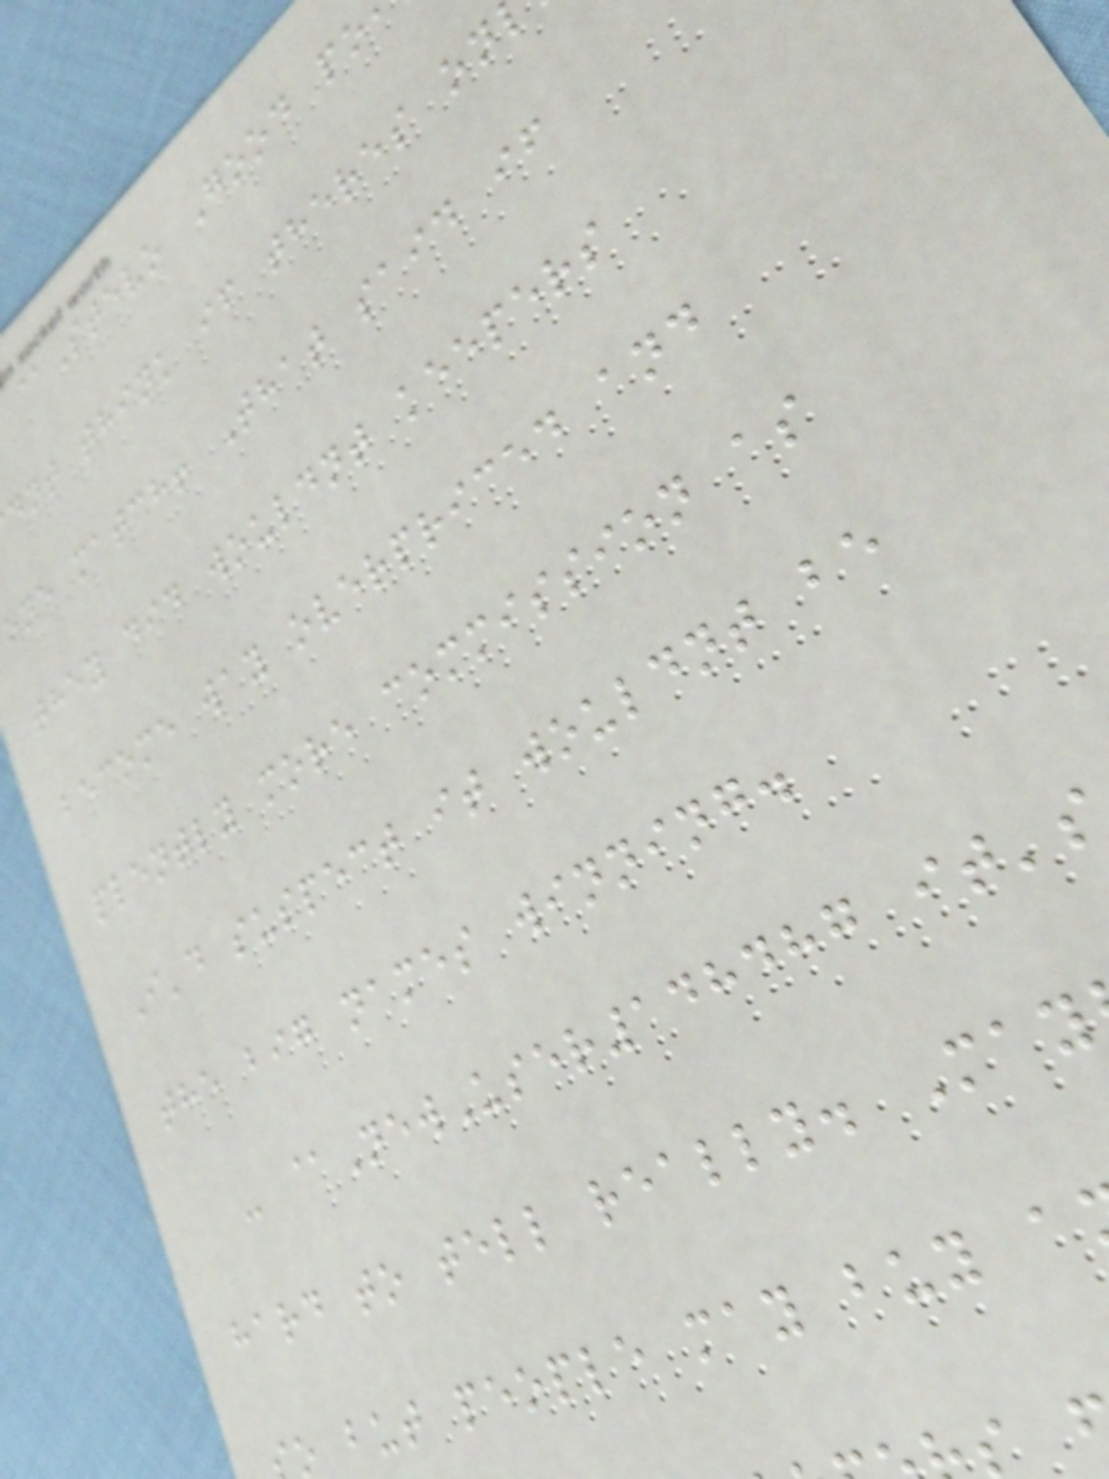@Stevo Good po
dnt think if theres on
one match! That said if
they did wouldnt keepers
become way overpriced and
plently more commission as
I'd suspect it wouldnt be
the big names winning.
- @NewUser148487 it's
hard to tell really. May
o but people may buy a
